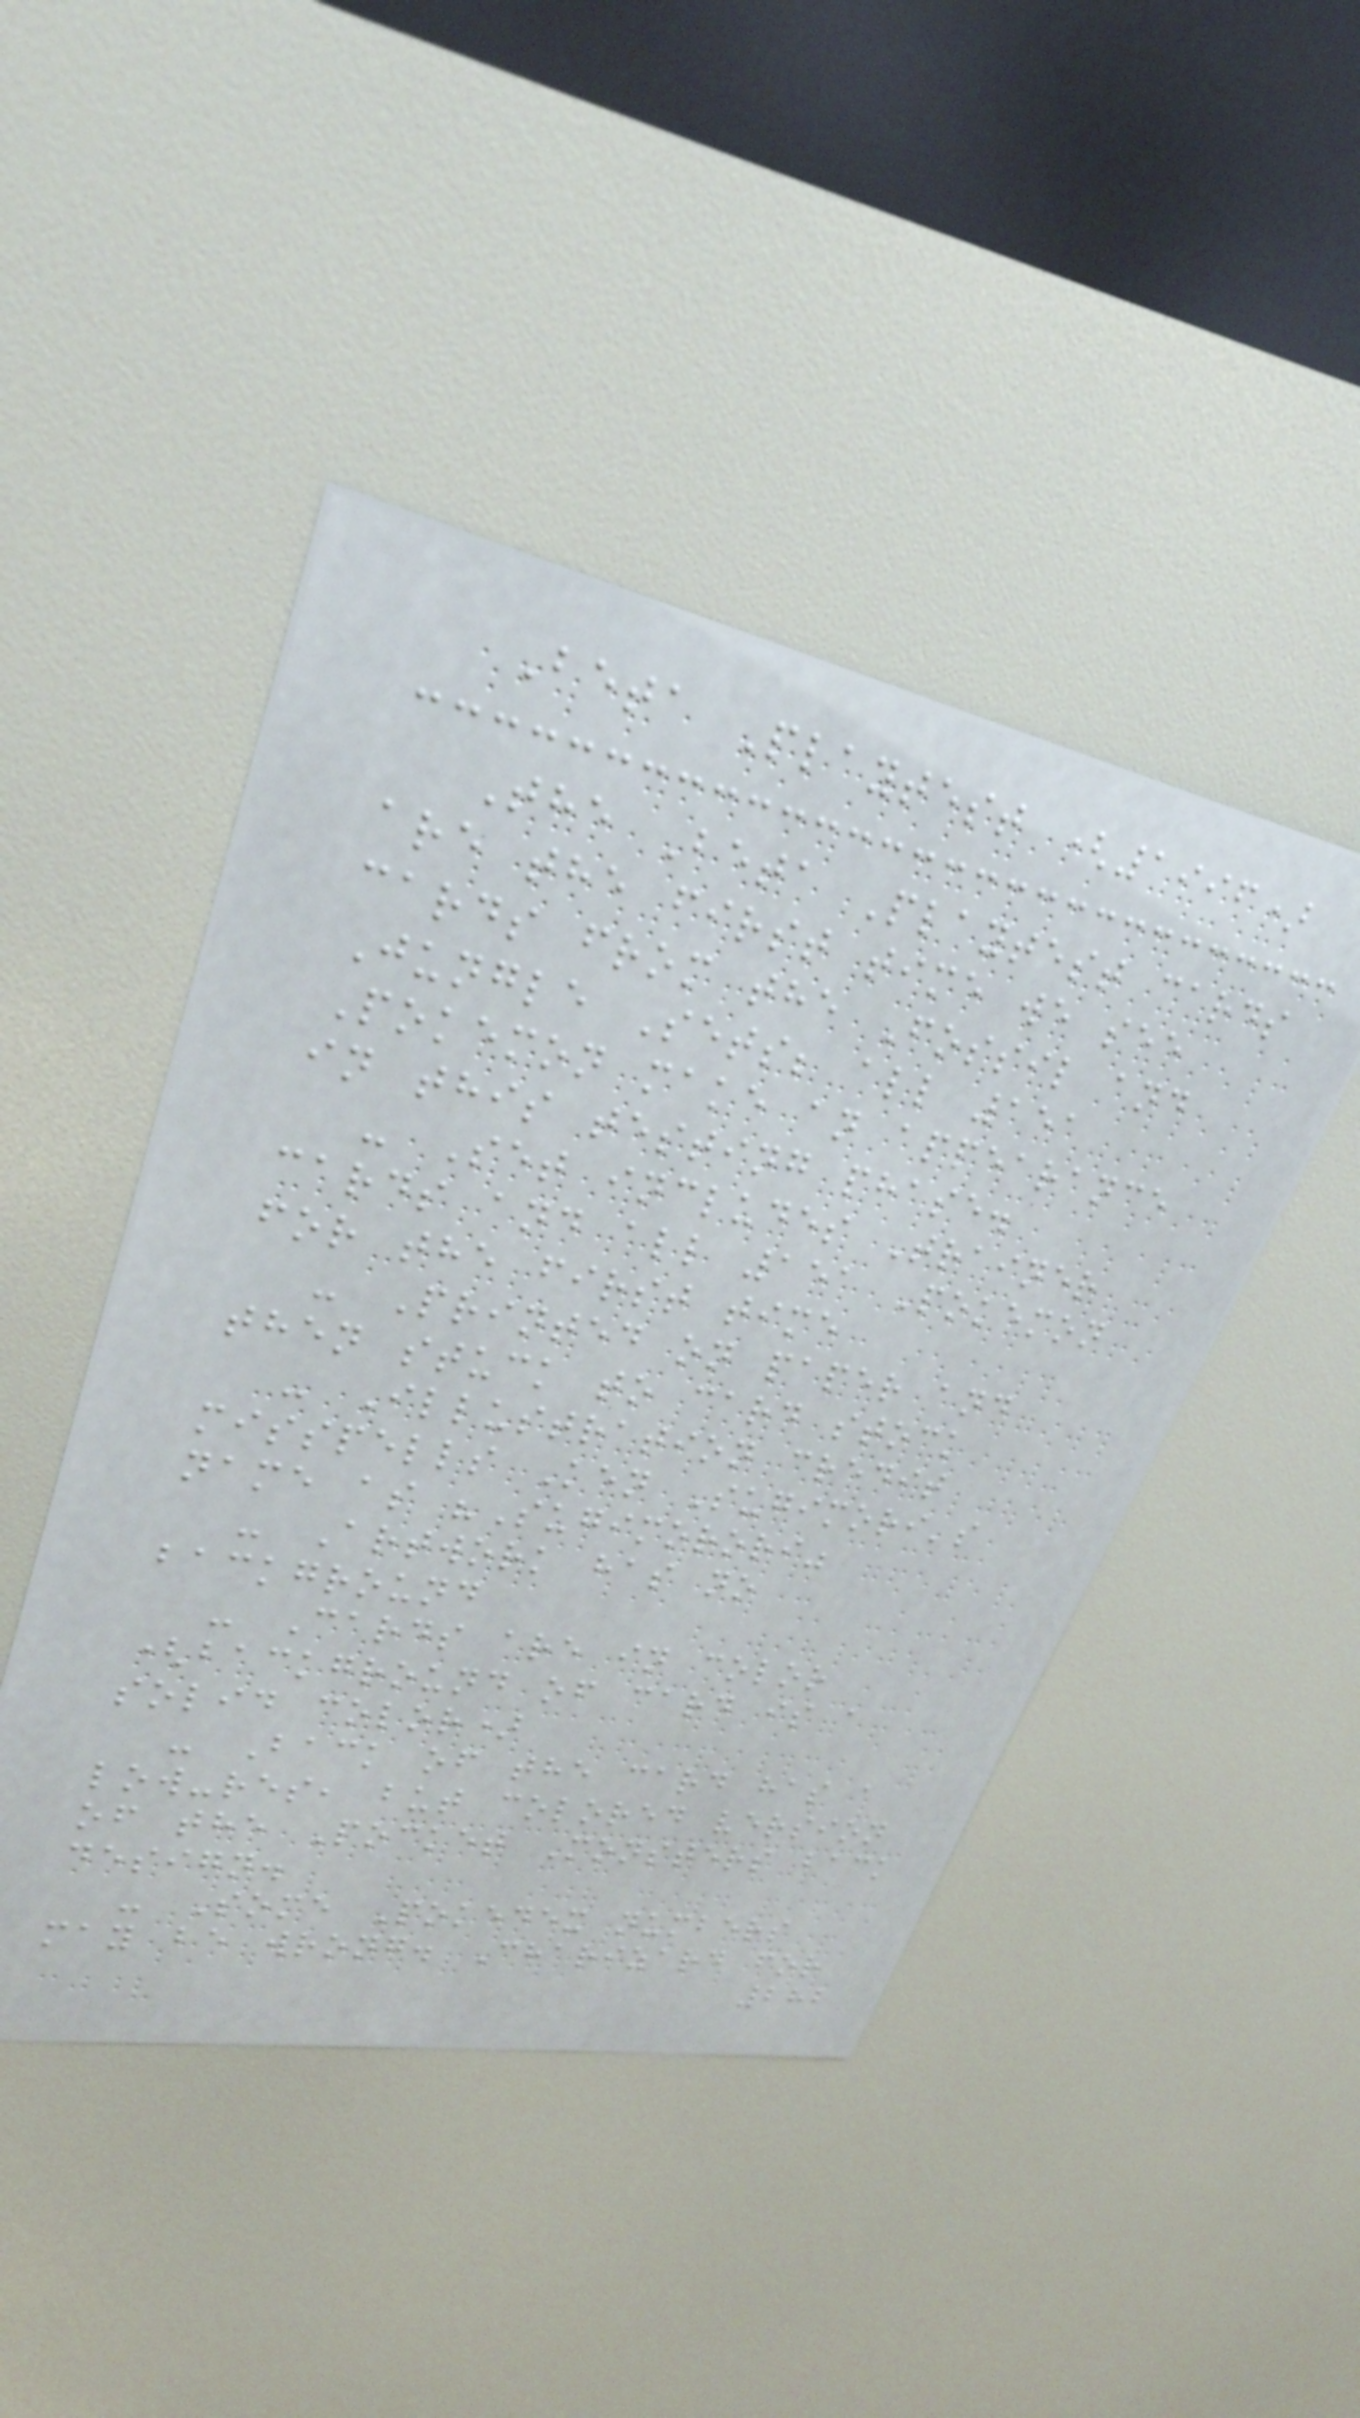Beta Playtest (1996)
The Beta Playtest cards
are the first time we see
cards from the Fossil and
Jungle Sets; all 151
Pokemon make an appearance
in this testing phase.
- Set includes Trainer
cards and all 151 Pokemon
for the first time
- Printed on paper and
then stuck to card stock
- Illustration credit
misspells Ken Sugimori's
name as "Sugimorori"
- Artwork has no
background
- Cards are in color
(background of card is a
solid color)
- Back of the card has a
low-res, but colored version
of the Pocket Monsters back
design.
- Some Pokedex numbers
may be wrong. Charizard for
282
